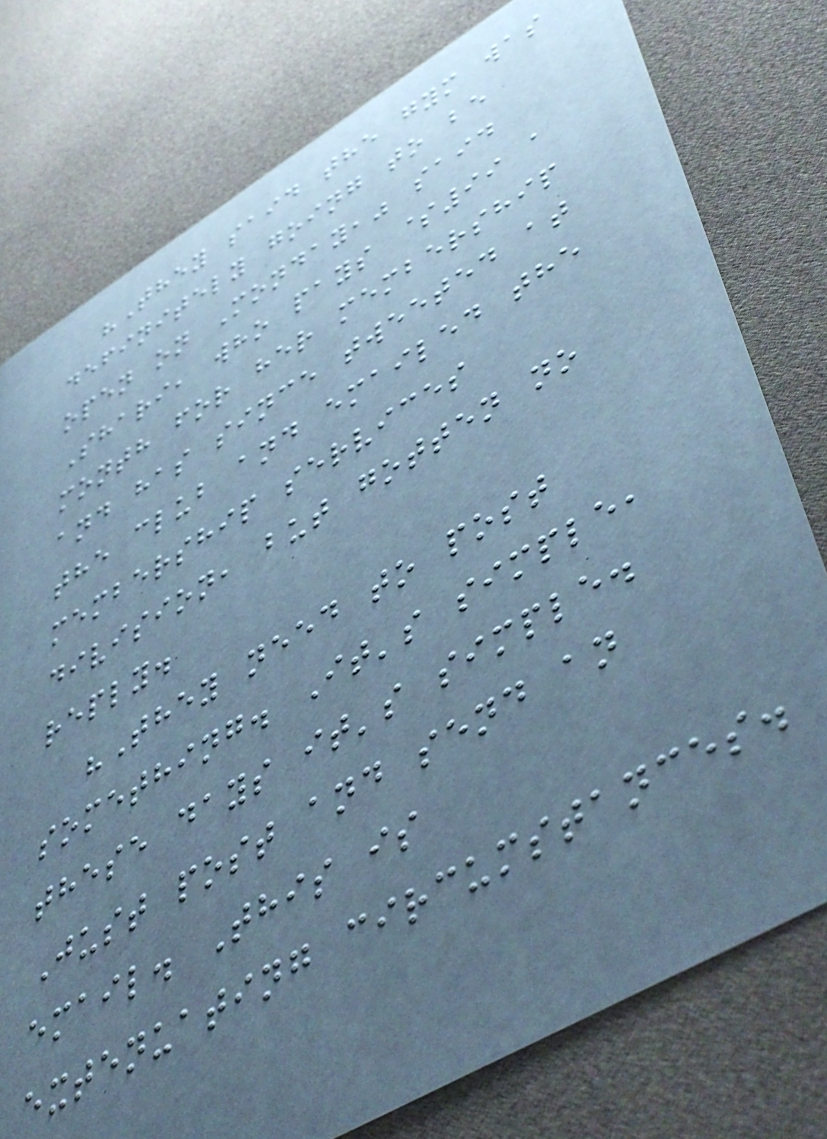"They said the gym was
definitely going to be
open on Monday," said
Shari, who pays $99 a
month for her membership
and has since tweeted at
the club and emailed the
membership services
division, but gotten no
reply.
"They need to post
something. It's simple,
these days it's simple.
Just post and send an
email. This is
extenuating circumstances.
